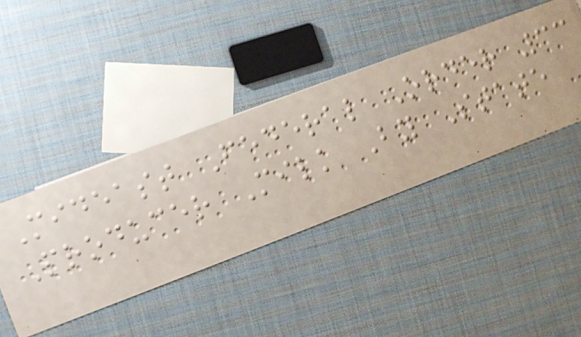Mideast Federal Order 33
Producer Milk By State
